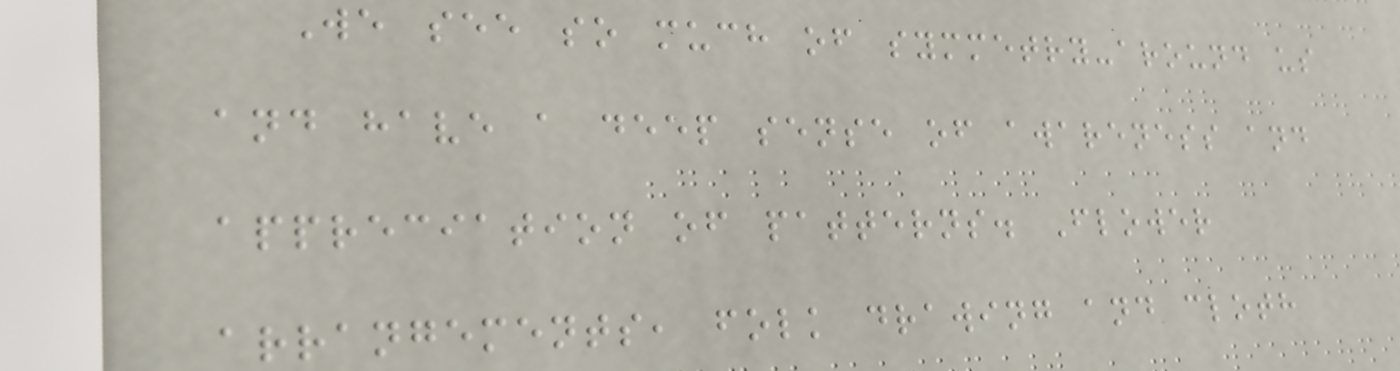We see so much of symmetry-around us
and have a deep sense of awareness and
appreciation of patterns. Flower
arrangements, folk drawing and cloth
